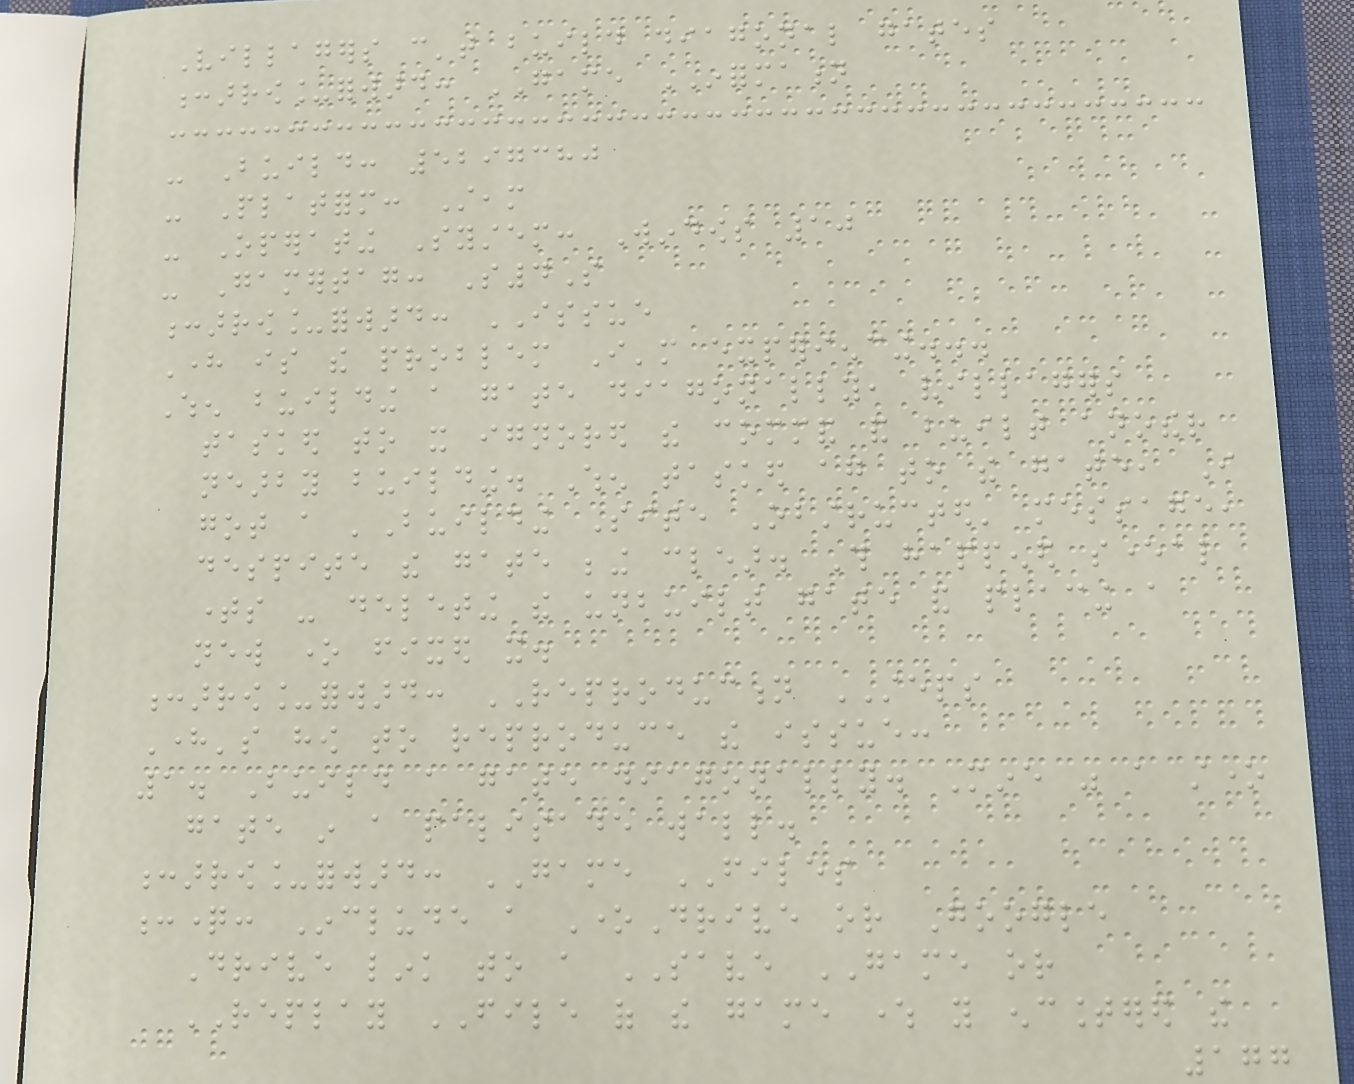Villagers can't build diagonal gates
:arrow_forward: GAME INFORMATION
- Build: 5297380
- Platform: Steam
- Operating System: Windows 10
- Gamertag: S4S
:arrow_forward: ISSUE
Here is the problem I'm experiencing...
When building a gate diagonally, villagers
tasked to it ignored the command and built another
nearby building. When tasked again to the gate, I
got a 'Building Site Obstructed' message,
despite the gate being clear. This happened several
times - deleting the unbuilt gate and placing a
new one fixed it.
:arrow_forward: REPRODUCTION STEPS
Here's how to reproduce the issue:
1. Build a gate diagonally. Mine was a stone
gate in a palisade wall.
:arrow_forward: GAME FILES
:question: Include a OneDrive or Google
Drive link to a SAVE GAME or
REPLAY FILE of the game where you encountered the
177
